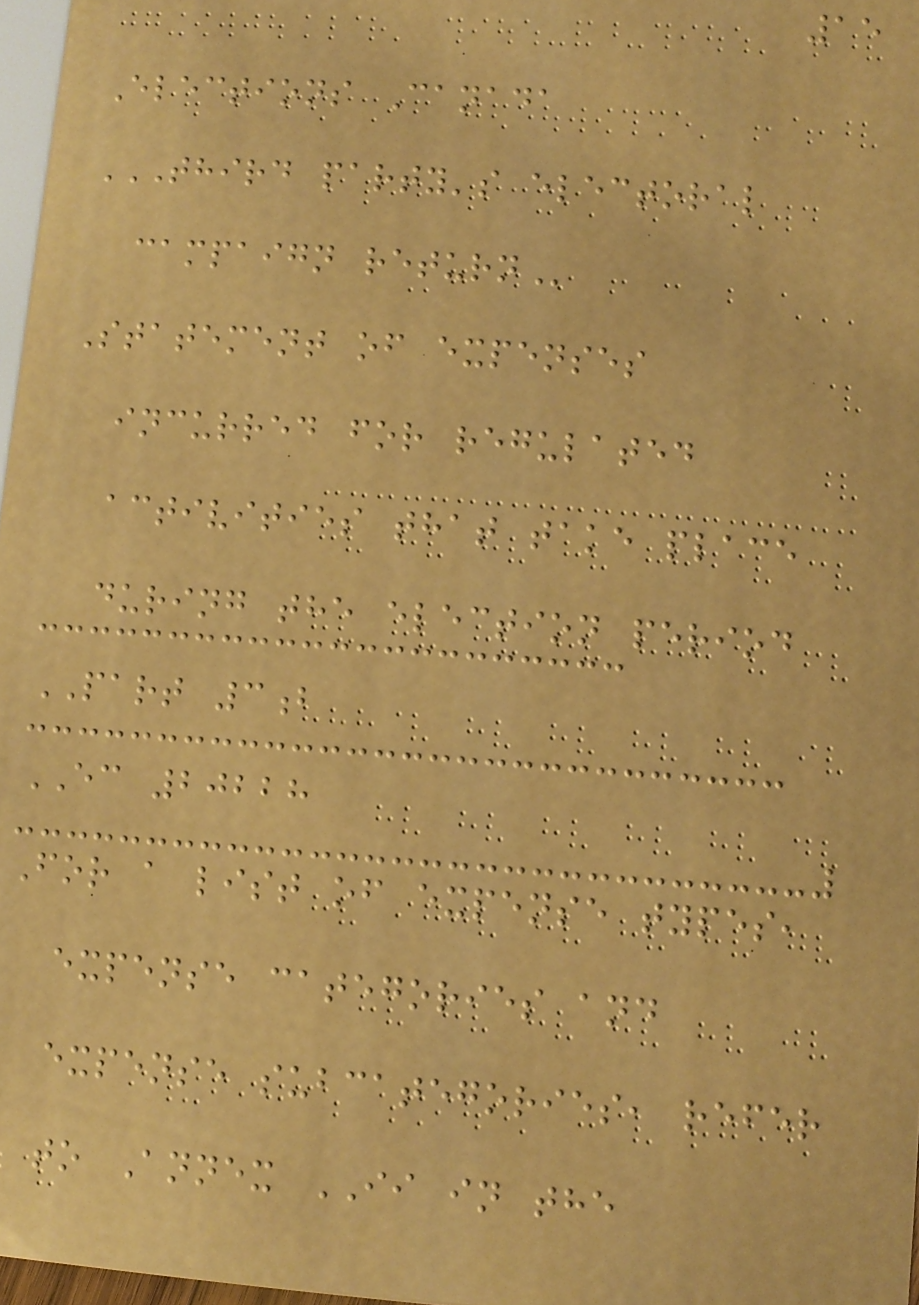15
Elections Canada
THIRD PARTY'S ELECTORAL
CAMPAIGN RETURN
Statement of expenses
incurred for regulated
activities that take place
during the election period
PART 3b
EC 20228
For a list of expense types,
expense categories and
expense subcategories, refer
to Annex II in the
